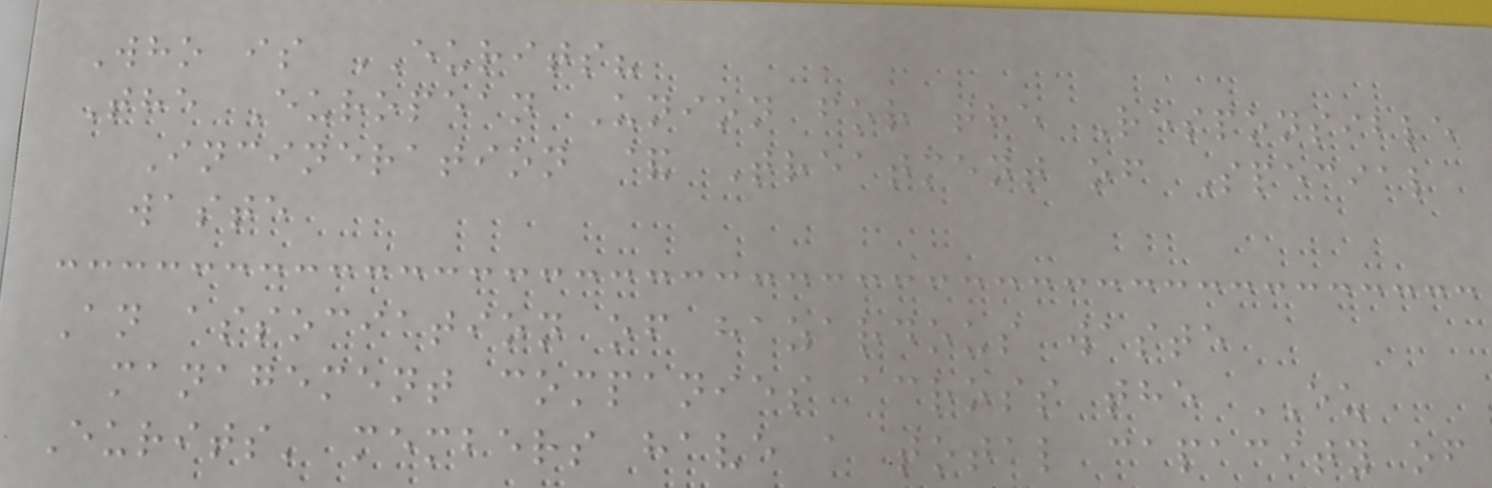Who is EURITS?
The European Union for the Responsible
Incineration & Treatment of Special
waste
An association of hazardous waste
management companies across the EU
Eurits' members have a total capacity of
